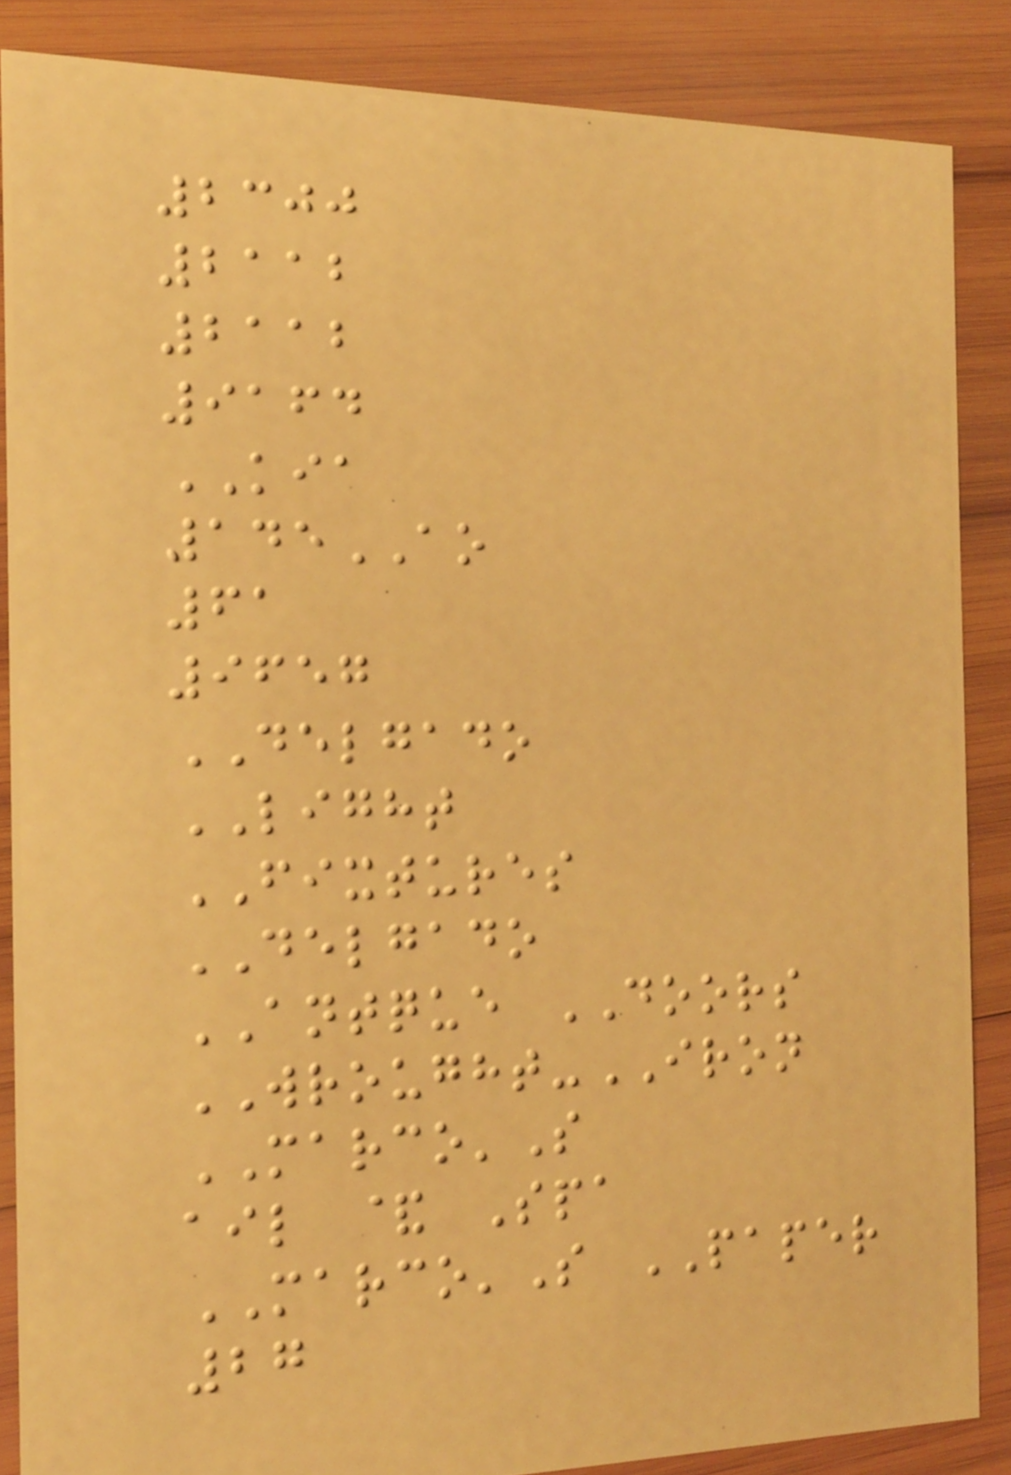2300
2112
2112
9164
KIA
145AO
61
9657
DELGADO
LIGHT
FIXTURES
DELGADO
ANTQUE DOORS
WROUGHT-IRON
MARCO'S
ail & Spa
MARCO'S PAPER
27
